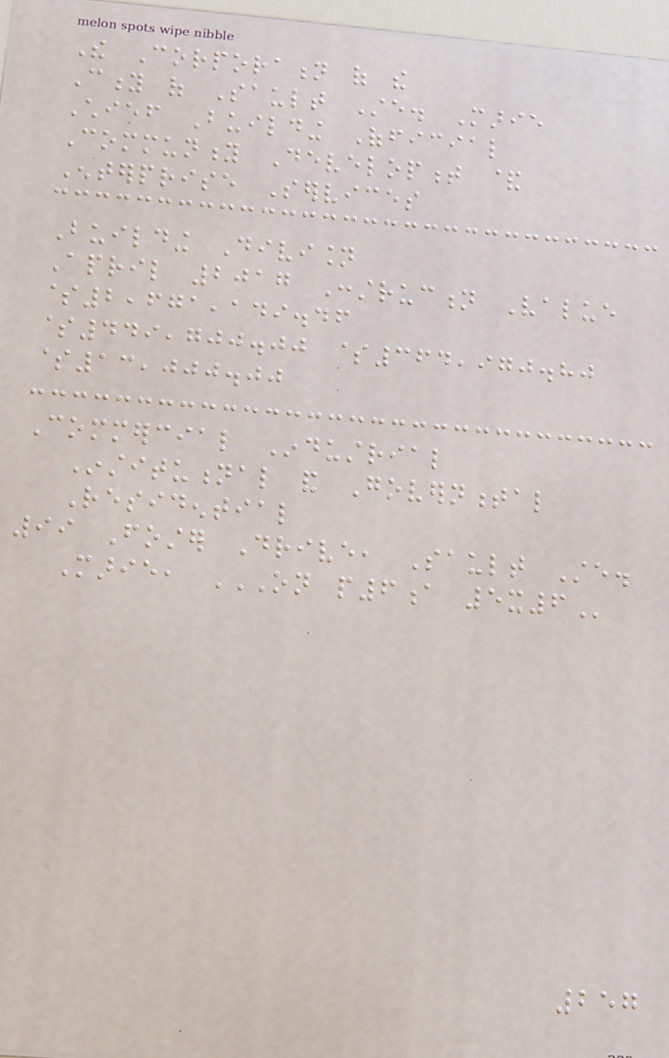The Corporation of the
City of Sault Ste. Marie
Chief Building Official
Community Development &
Enterprise Services
Building Division
April 2017 Construction Value
$2,671,149.46
$449,700.00 $364,970.80
$13,000.00
Commercial Industrial
Institutional and Governmental
Residential
99 Foster Drive, Sault Ste.
Marie, ON P6A 5X6
257
